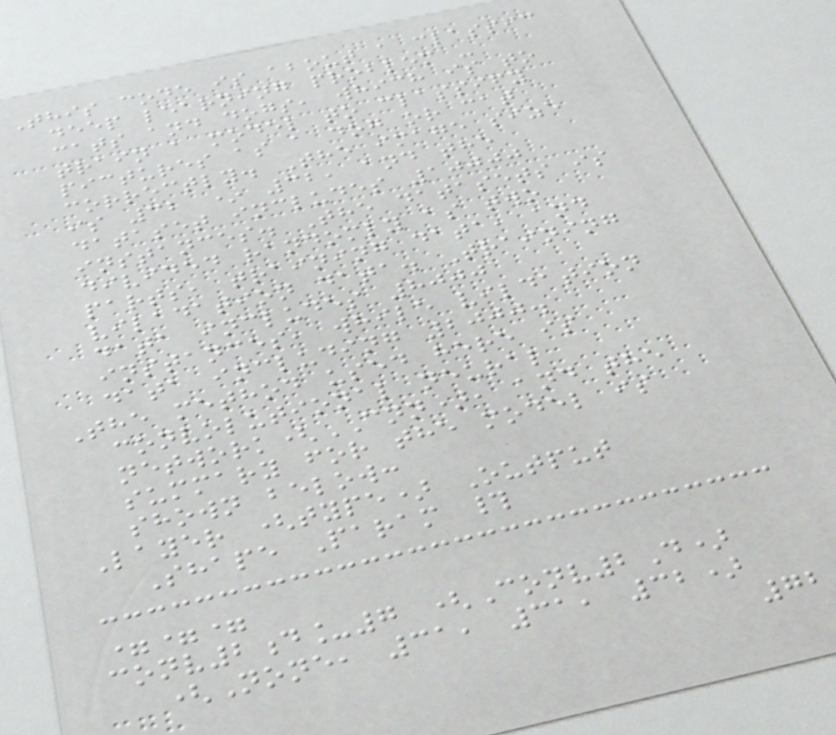This code is about a classic
deep learning problem -
cats and dogs, which is to
train a model to classify
pictures as a dog or cat
correctly. The image size
is 32 * 32, and the
dataset includes 10000
instances. The datasets is
divided randomly as two
parts, training data, and
viladation data. Training
data includes 8000
instances, while vildation
data including 2000.
The method used here is
convolutional neural
network(CNN), and the
summary for the model is
shown below:
Layer (type) Output
Shape Param #
===
conv2d_7 (Conv2D)
(None, 31, 31, 32)
72
